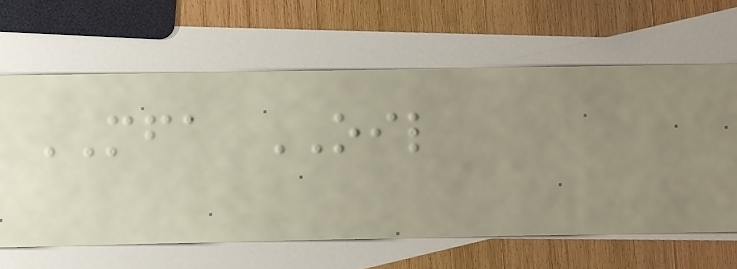MFA OIL
